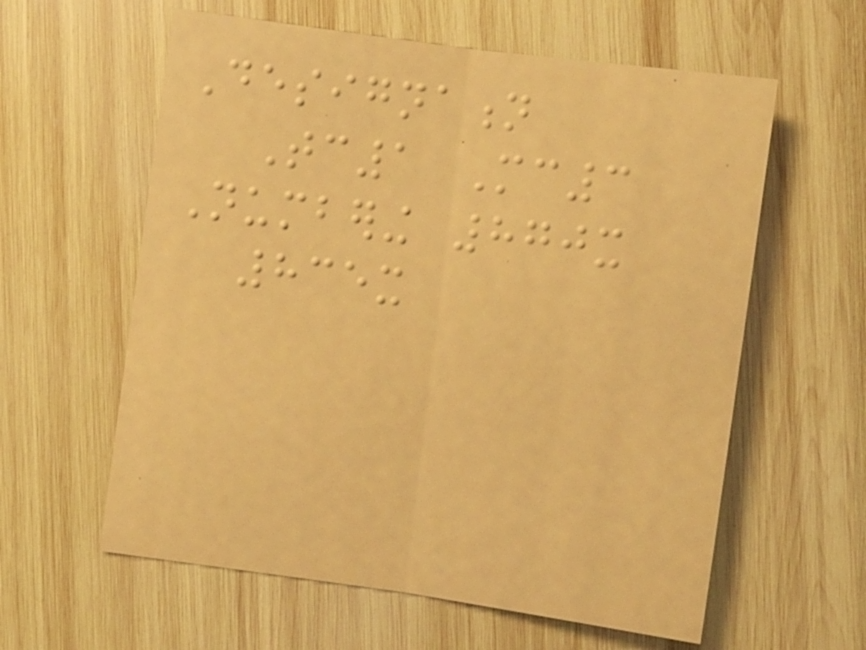Designation
Tc1 Mc3
Numbering 870x
835x
